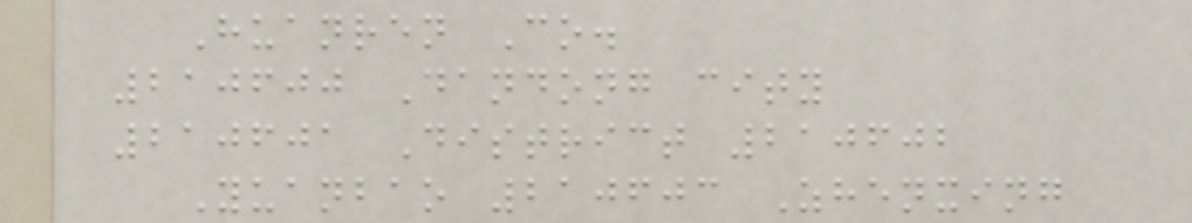Huanren Co.
210600 Dandong city
210601 District 210602
Yuanbao 210603 Zhenxing
